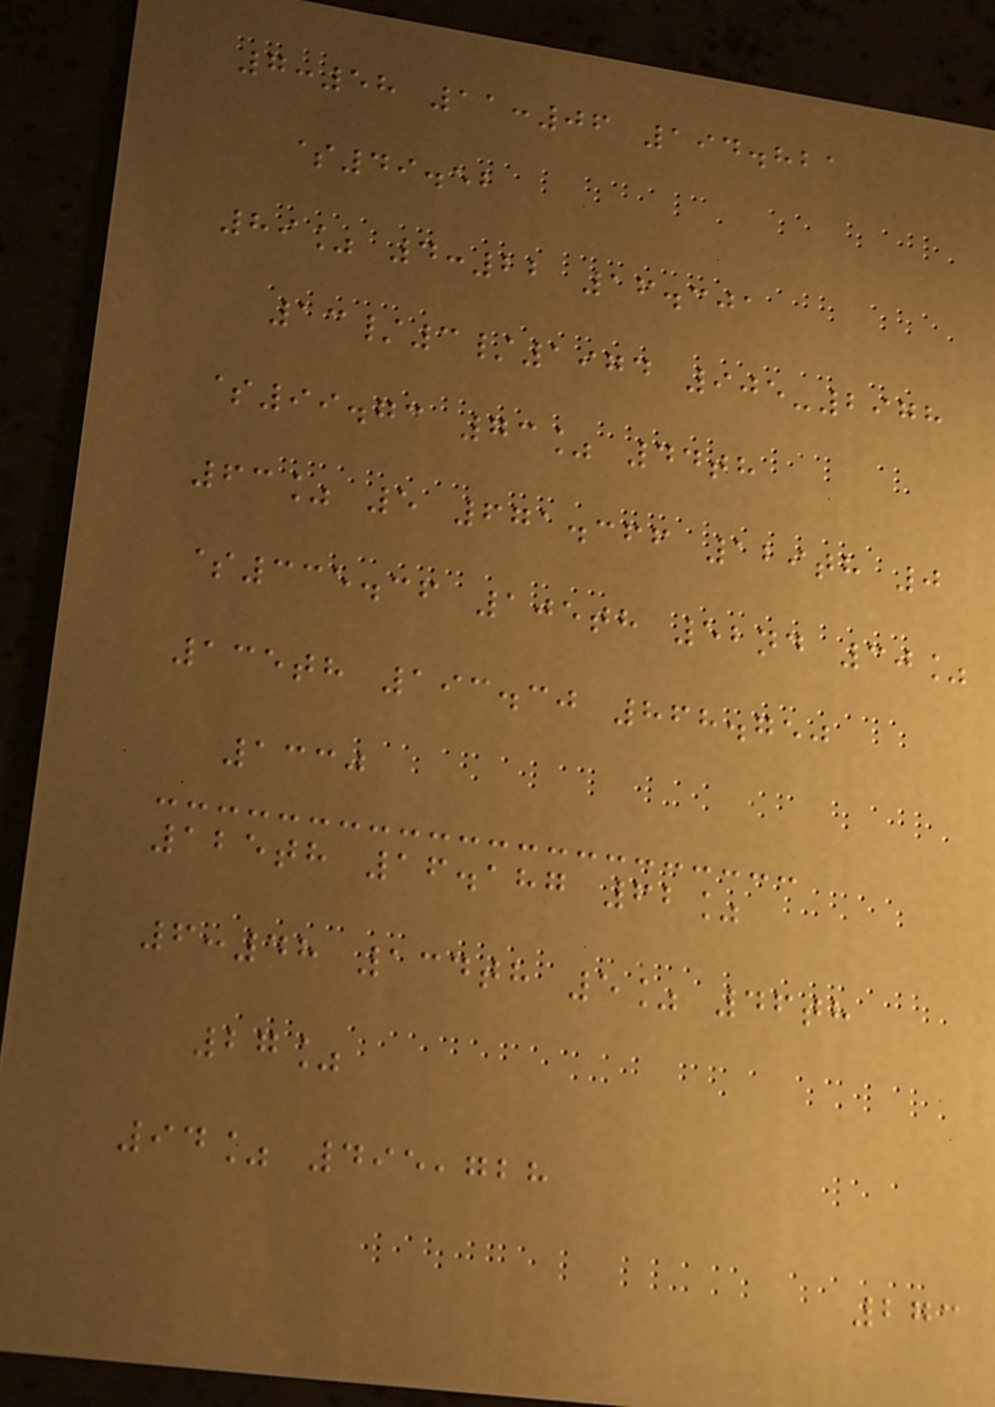7:58 11:06 194.821
$49.52
89% 4:22 16.301
13/3/1974 905-2978
$99.73 73% 44th
63% 5 671.366 129th 0
$335.36 105th 52nd 30%
135th 193.30 868.750
1330
125th 16.187 62%
6:48 134th 5% 46th
27%
94% 495,728
273
